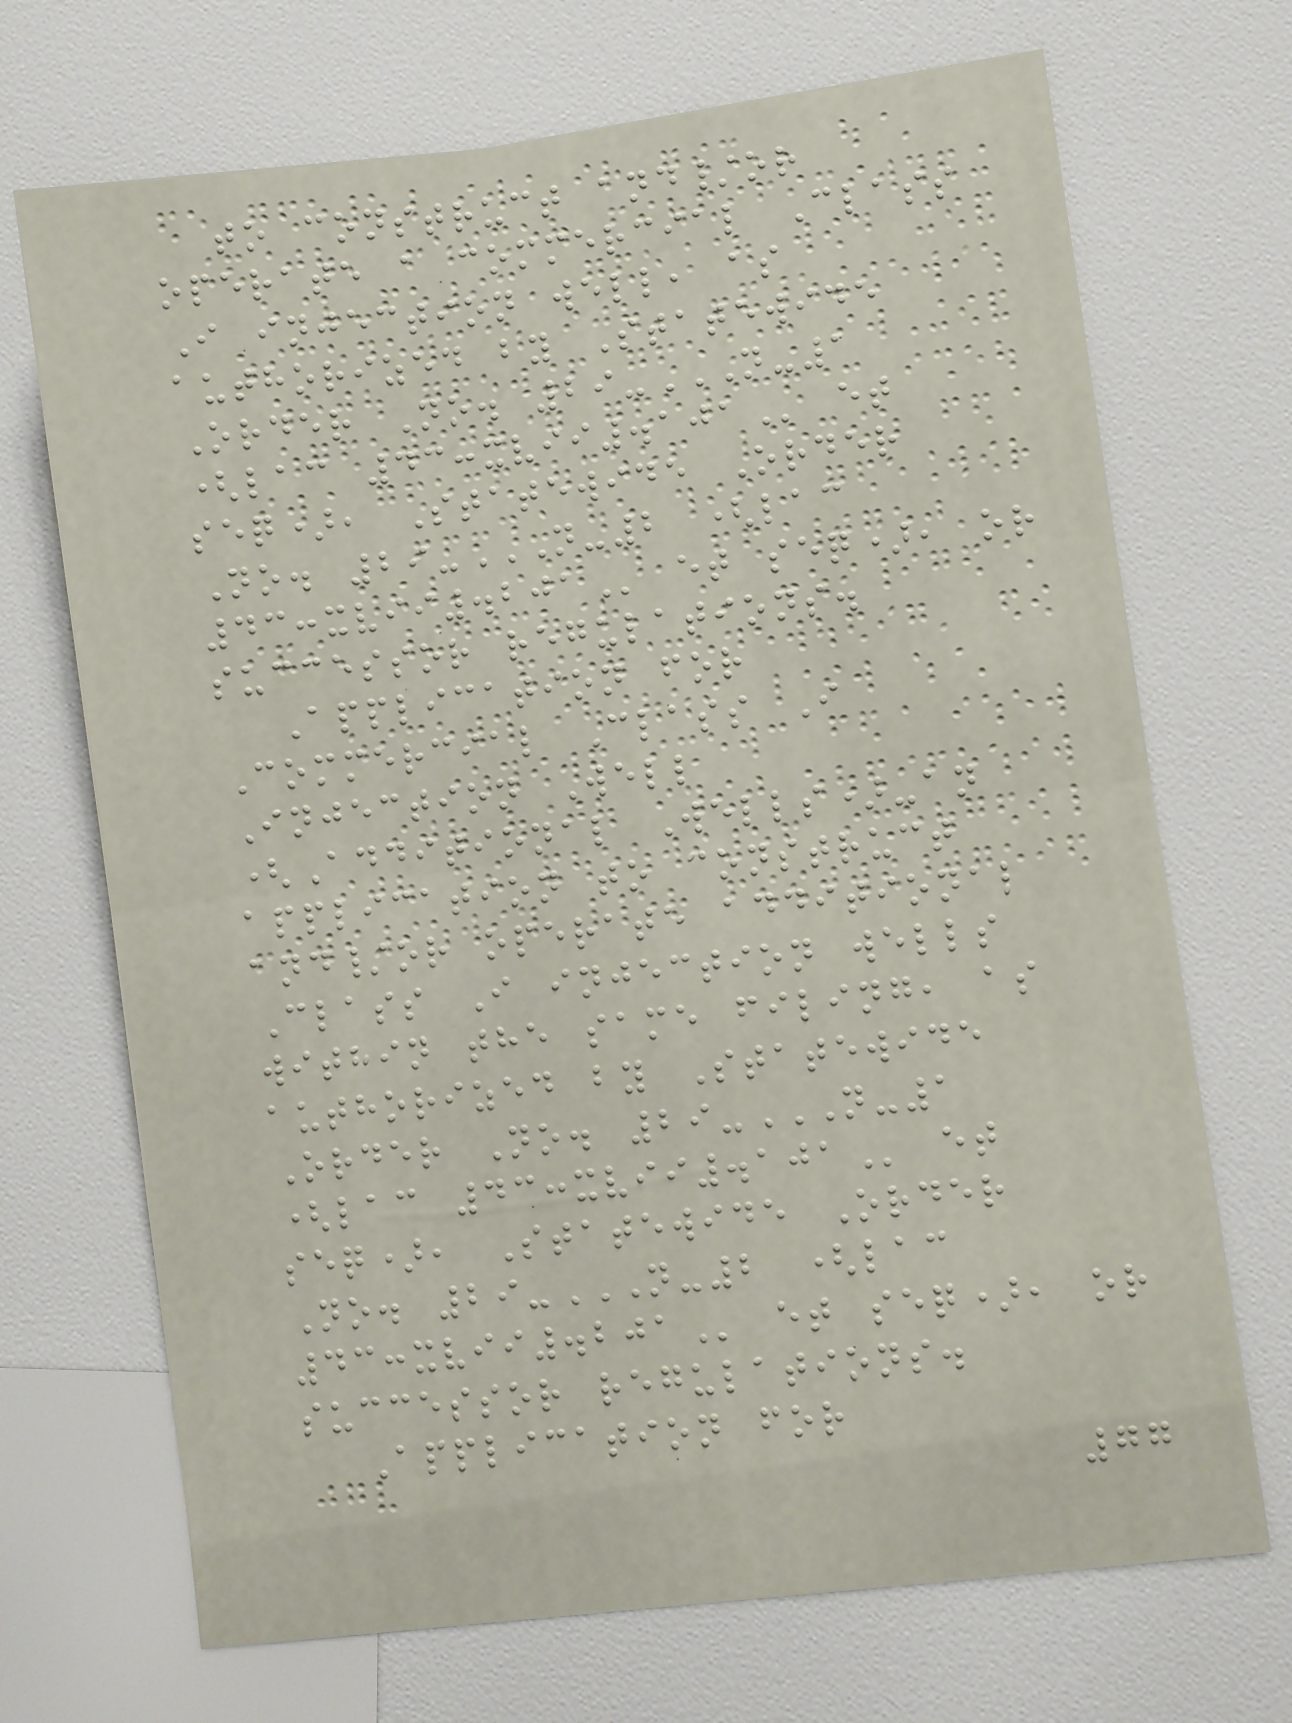to construct and/or
operate a commercial Class
I injection well, as
authorized by Statewide
Order No. 29-N-1
(LAC 43:XVII.101 et
seq), Statewide Order
No. 29-N-2 (LAC
43:XVII.201 et seq), or
successor regulations.
Application for
Commercial Class I
Injection Well
(Additional Wells)-an
application to construct
and/or operate additional
Class I injection wells
within the same filing, as
authorized by Statewide
Order No. 29-N-1
(LAC 43:XVII.101 et
seq), Statewide Order
No. 29-N-2 (LAC
43:XVII.201 et seq), or
successor regulations.
Application for
77
